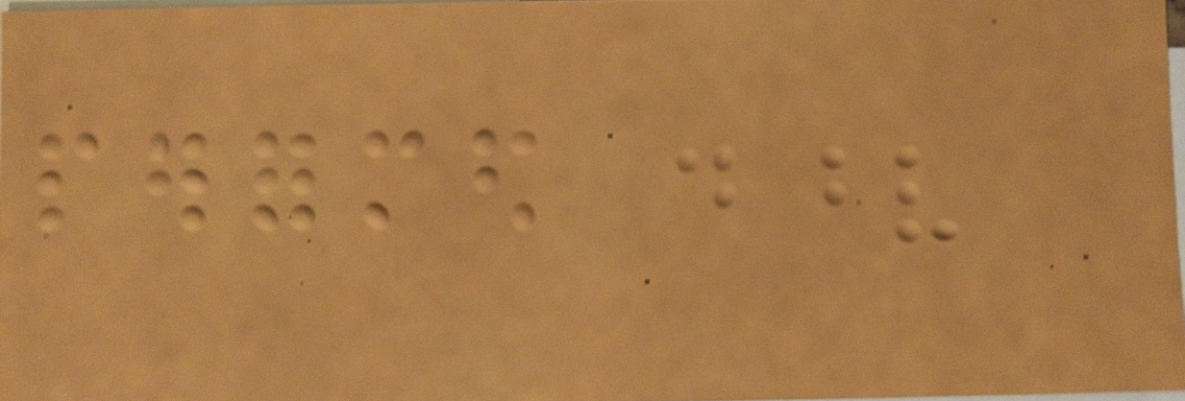performed
